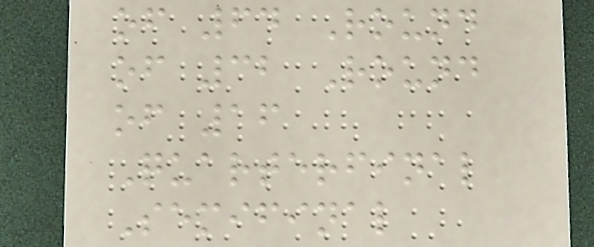of 64 Round
of 32 Round
of 16
Quarterfinal
Semifinal
